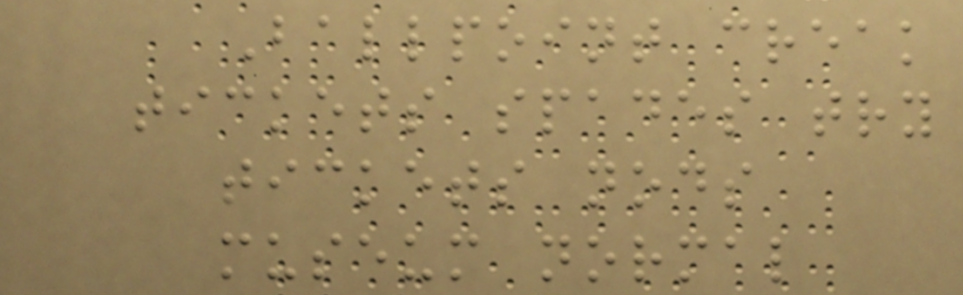Ballpoint creak
tickets spades try
tickets nods
museum normal
